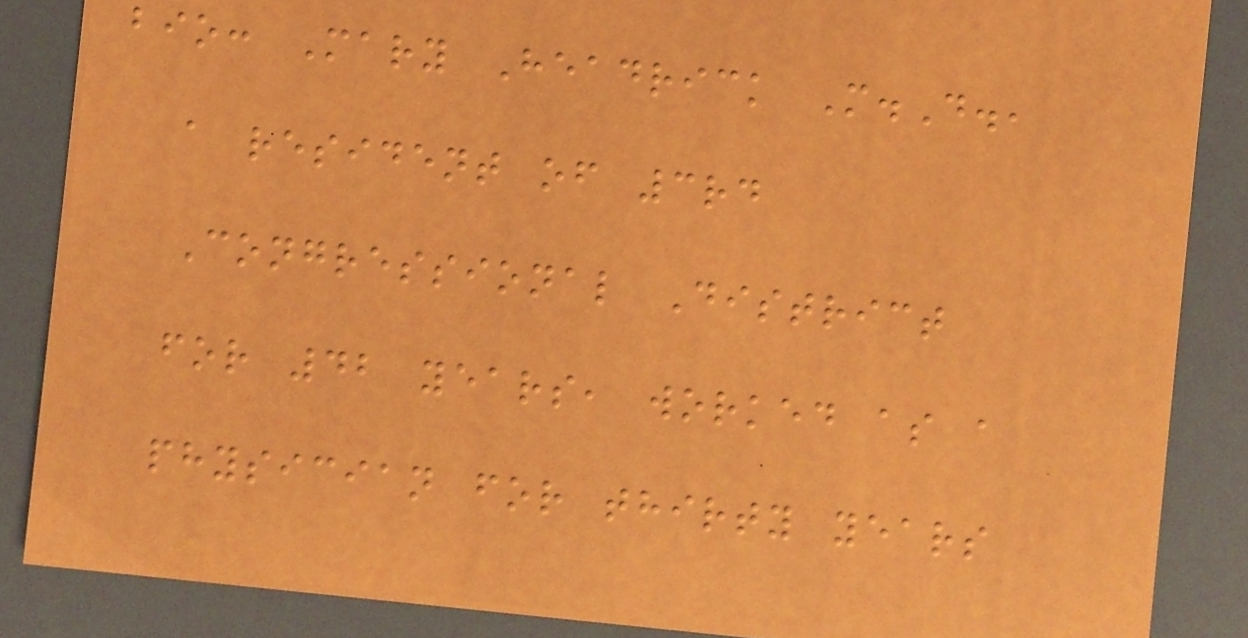bio: Mary Headrick M.D.,
a resident of 3rd
Congressional District
for 42 years, worked as a
physician for thirty years
